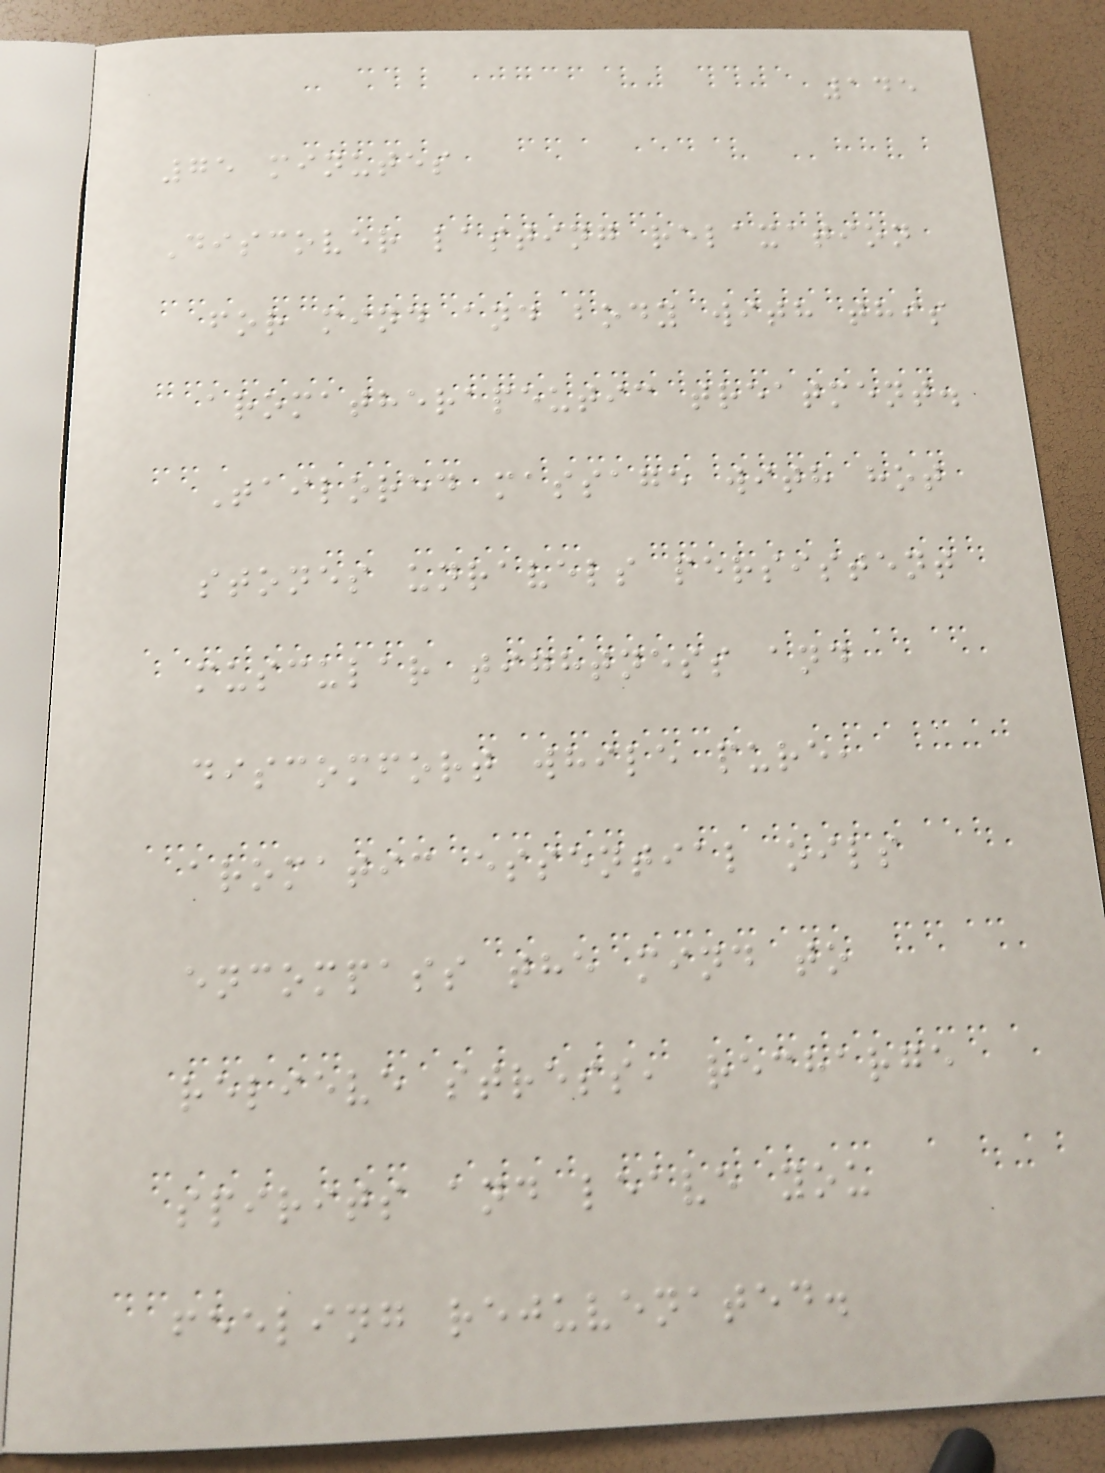145
75 minutes
Discover lasting relaxation
for mind and body with this
aromatherapeutic treatment.
Tailored massage with hot
stones unravels persistent
muscular tightness and
discomfort while pure,
aromatic essential oils
encompass the mind to
relieve stress, recharge
spirits and leave you
feeling rejuvenated.
